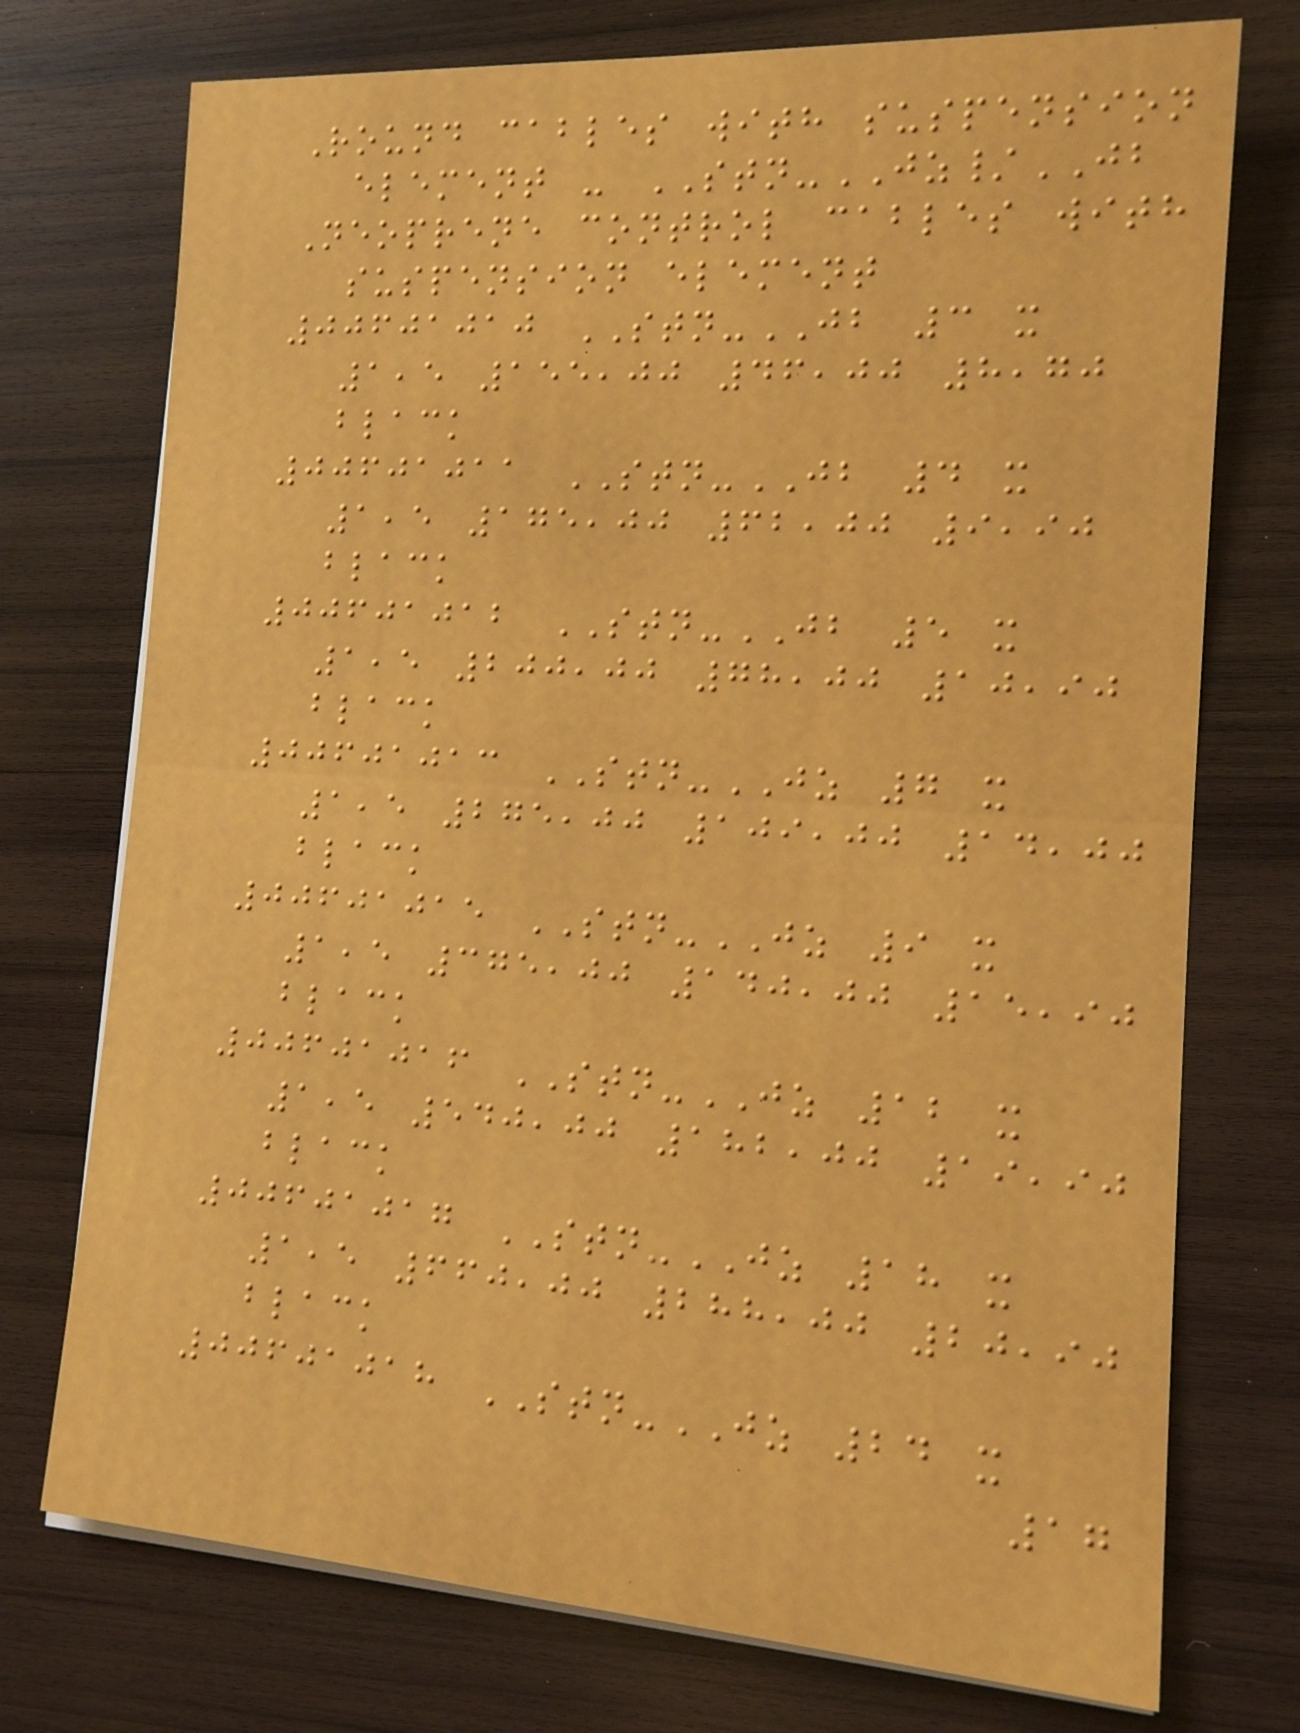Round cables with suspension
element - STN-JZ/JB
Neoprene control cables with
suspension element
00601010 STN-JB 3 x
1,5 155,00 46,00 8,70
black
00601011 STN-JB 4 x
1,5 175,00 62,00 9,90
black
00601012 STN-JB 5 x
1,5 200,00 78,00 10,90
black
00601013 STN-JZ 7 x
1,5 275,00 109,00 14,00
black
00601015 STN-JZ 9 x
1,5 375,00 140,00 15,90
black
00601016 STN-JZ 12 x
1,5 540,00 182,00 19,90
black
00601017 STN-JZ 18 x
1,5 660,00 288,00 20,90
black
00601018 STN-JZ 24 x
17
